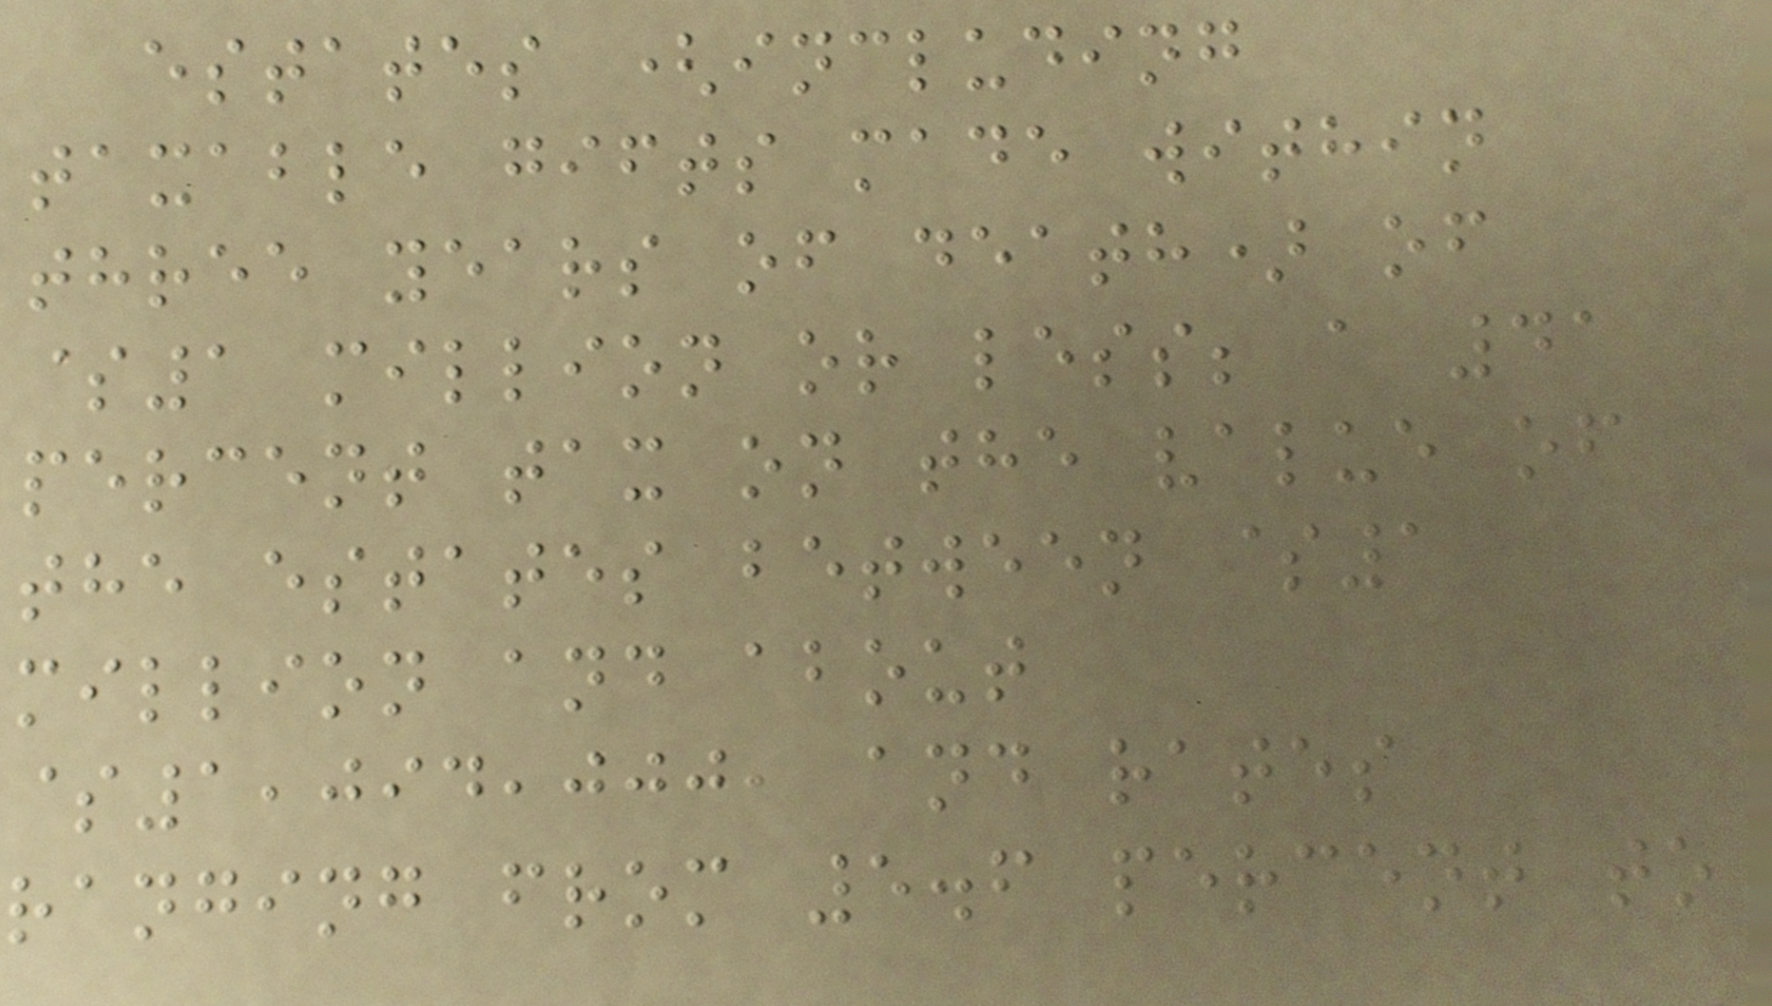estates (including
taxable gifts made within
three years of death) of
$1 million or less; a 41
percent tax on the value of
the estates between $1
million and about
$1,094,000, and rates
ranging from 5.6 percent to
